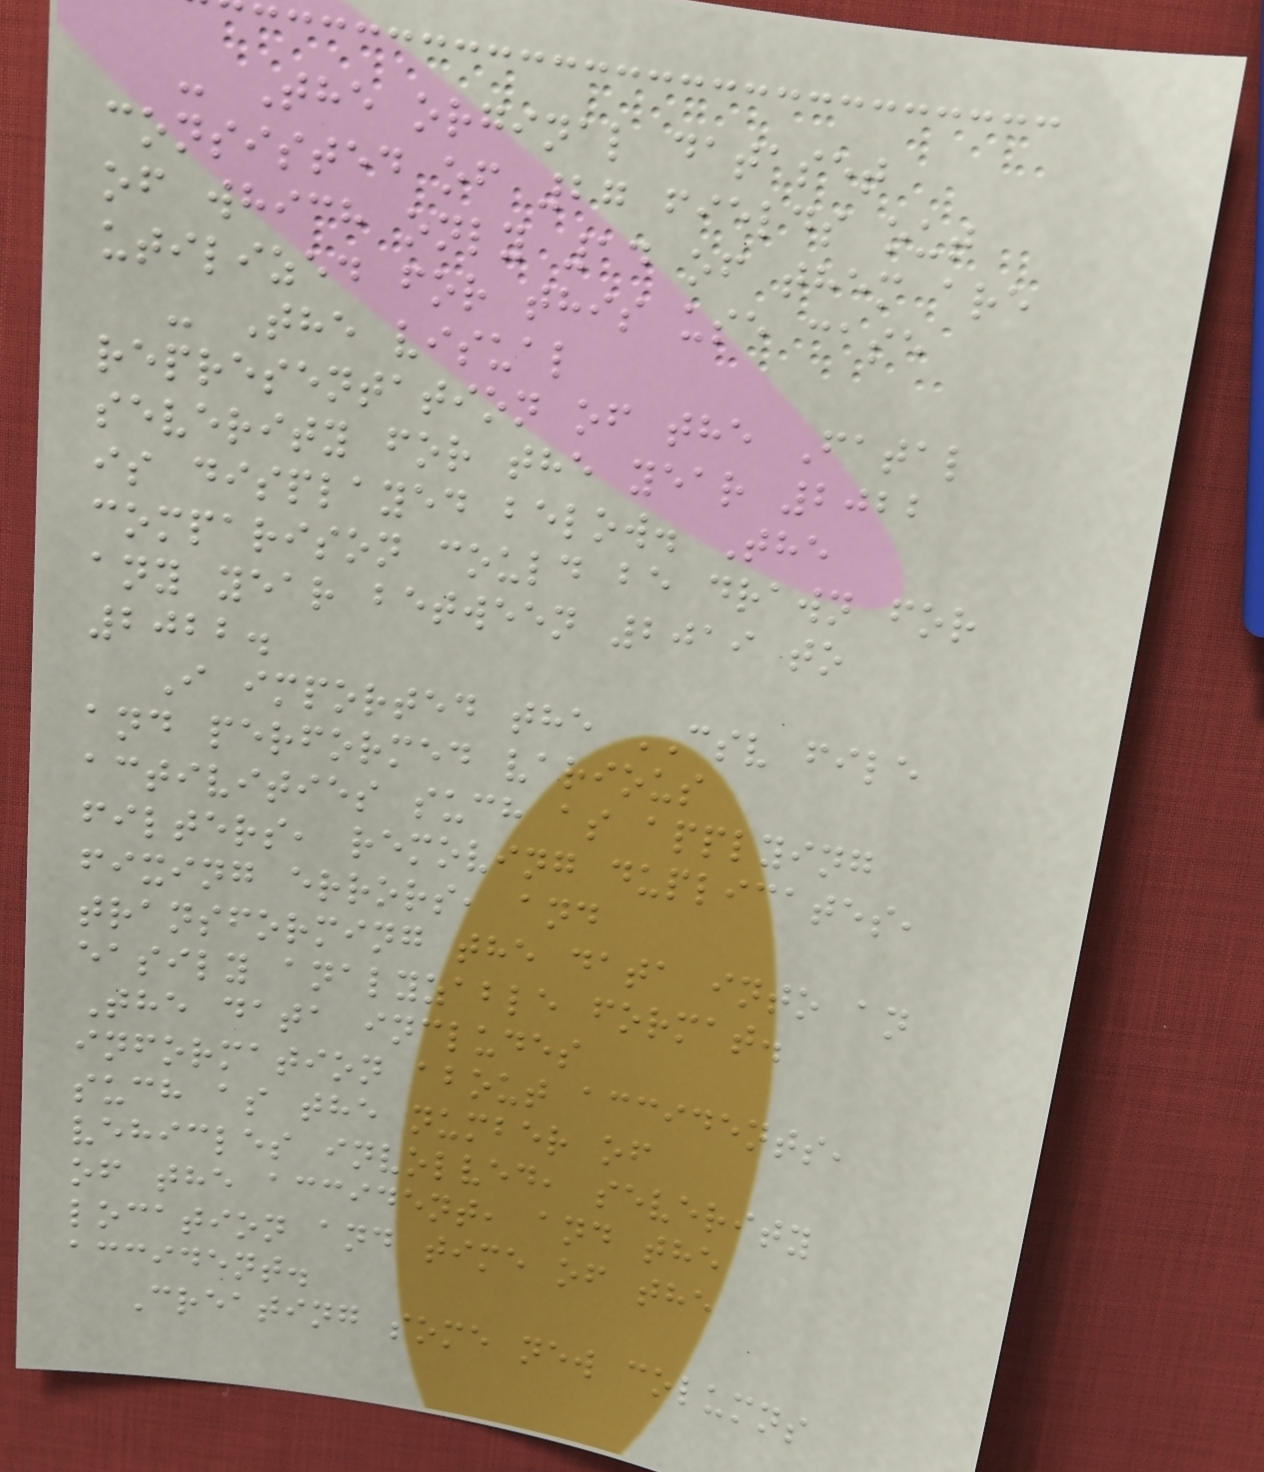- The orginal dataset
consisted of 27 fields out
of which only 14 of them are
utilized for this use case
- The visual
representation of the Fatal
severity for the year 2022
is displayed below. The
comparison could be drawn for
any year between 2019 to
2022.
I imported the CSV file
and performed various
activities such as applying
filters, removing duplicates,
fixing errors, and
transforming the data into an
easily analyzable format.
The data includes
information about accidents,
such as the number of
vehicles involved, severity
of the accident, and the
location and time of the
accident.
Creating some new columns
